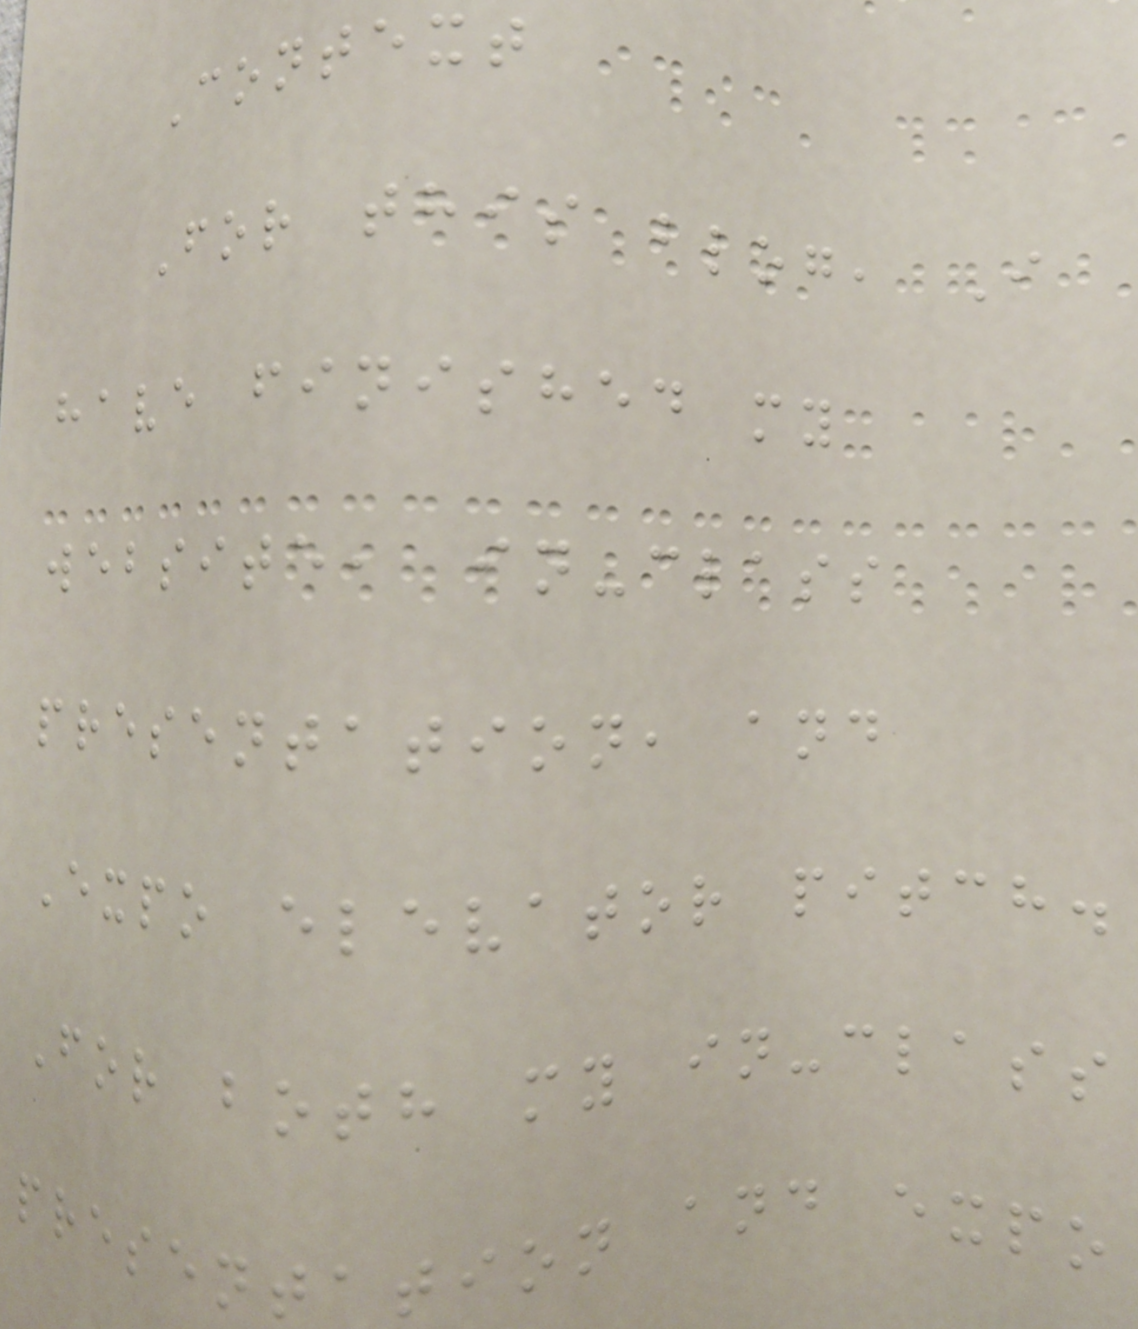Context
For this blog, I
have finished my
website, in-class
presentation, and
Expo elevator pitch.
For both my in-class
presentation and expo
